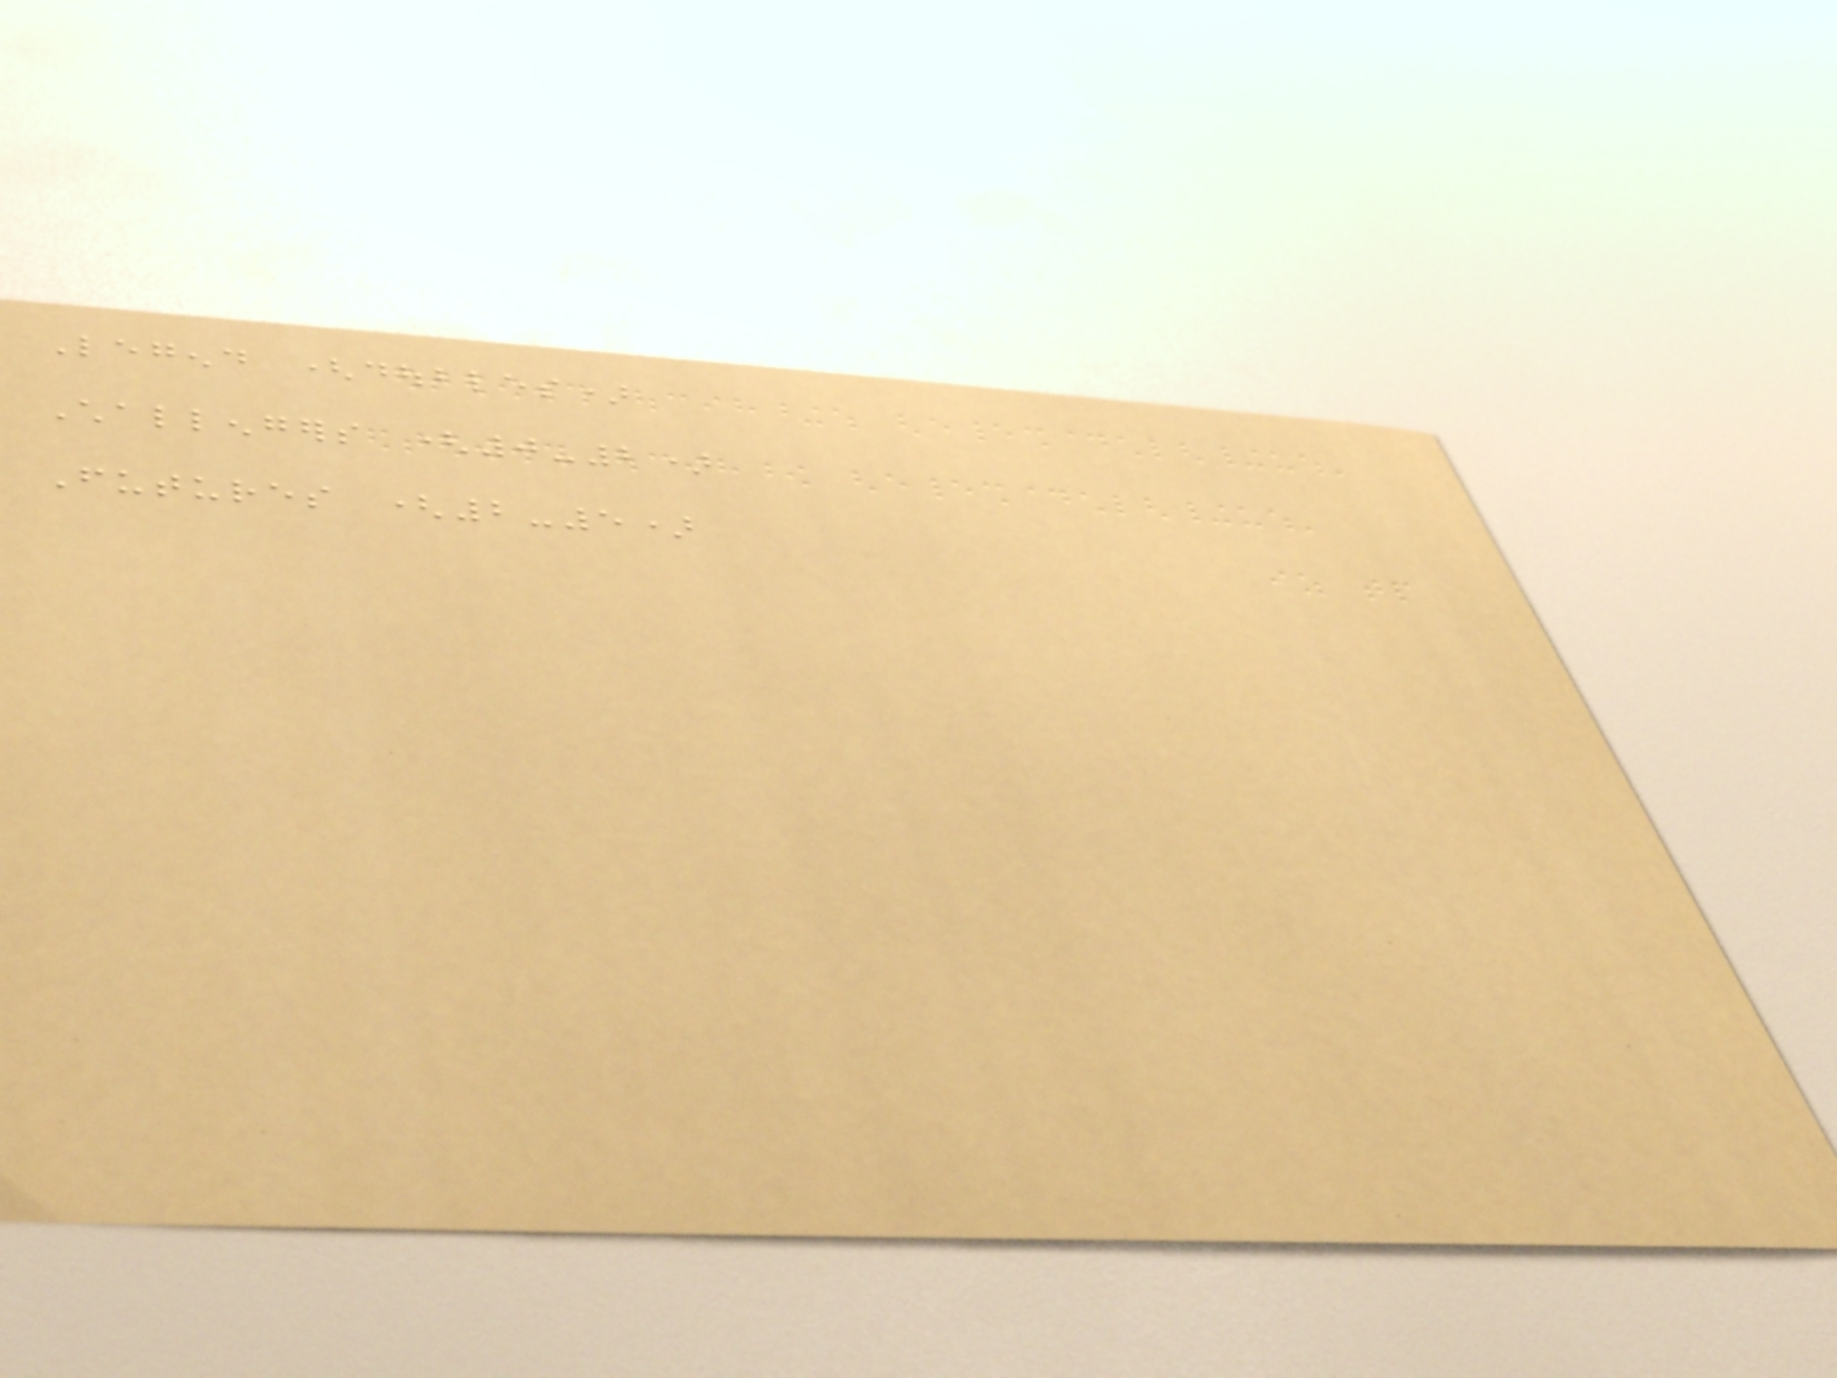Legend (doubles)
Challengers (0-2)
Futures (2-5)
